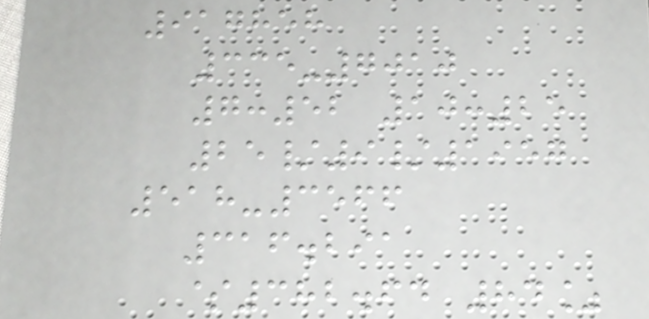917858
335-7010
7:52 10:25
25/9/1957
518-3566
316.291
$382.64 84%
